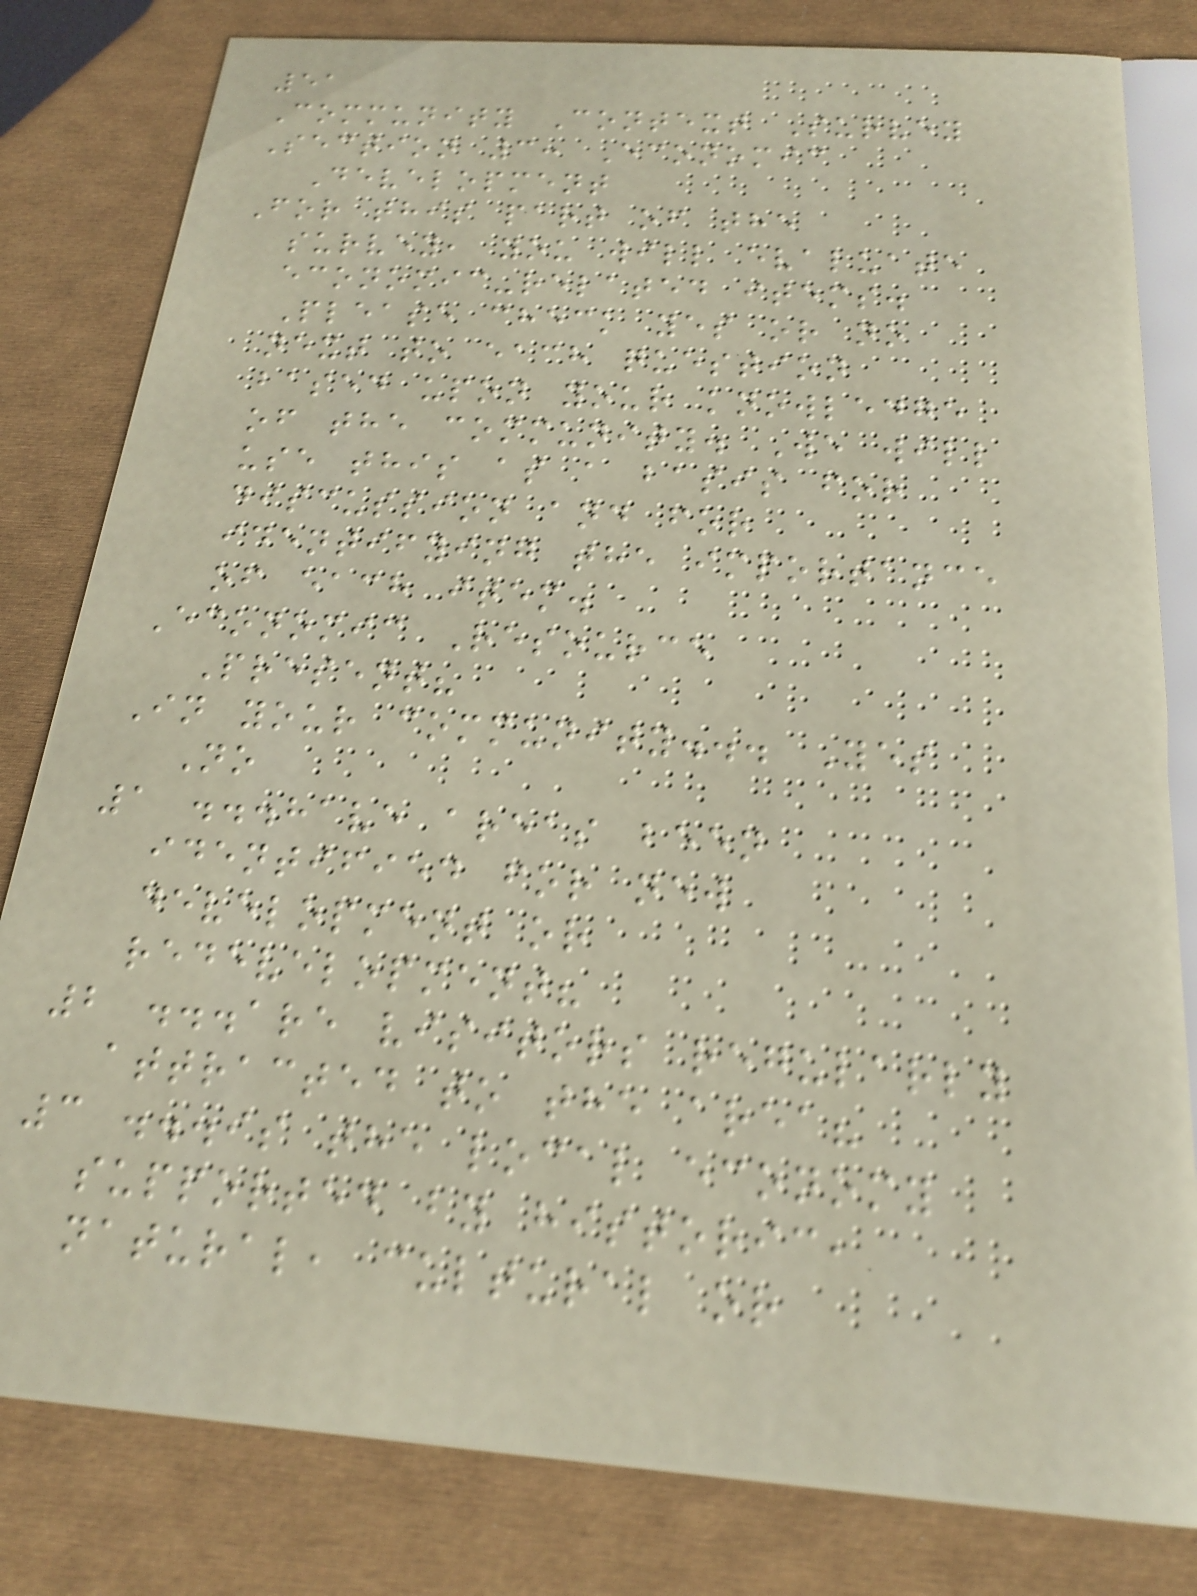51
Community Context Survey
Section 3: Economic
Development
For this part of the
survey, you will evaluate
economic-related items.
Please check yes or no
next to each question
based upon your knowledge
of the community. We will
use this as a basis for
discussion and for
identifying the importance
of each item.
Economic Resource
Present?
In your community... Yes
No
1 ...have areas been
identified for new
development or
redevelopment?
2 ...are visitors regularly
attracted to the area?
3 ...is the local economy
supported by historic,
natural, cultural or
